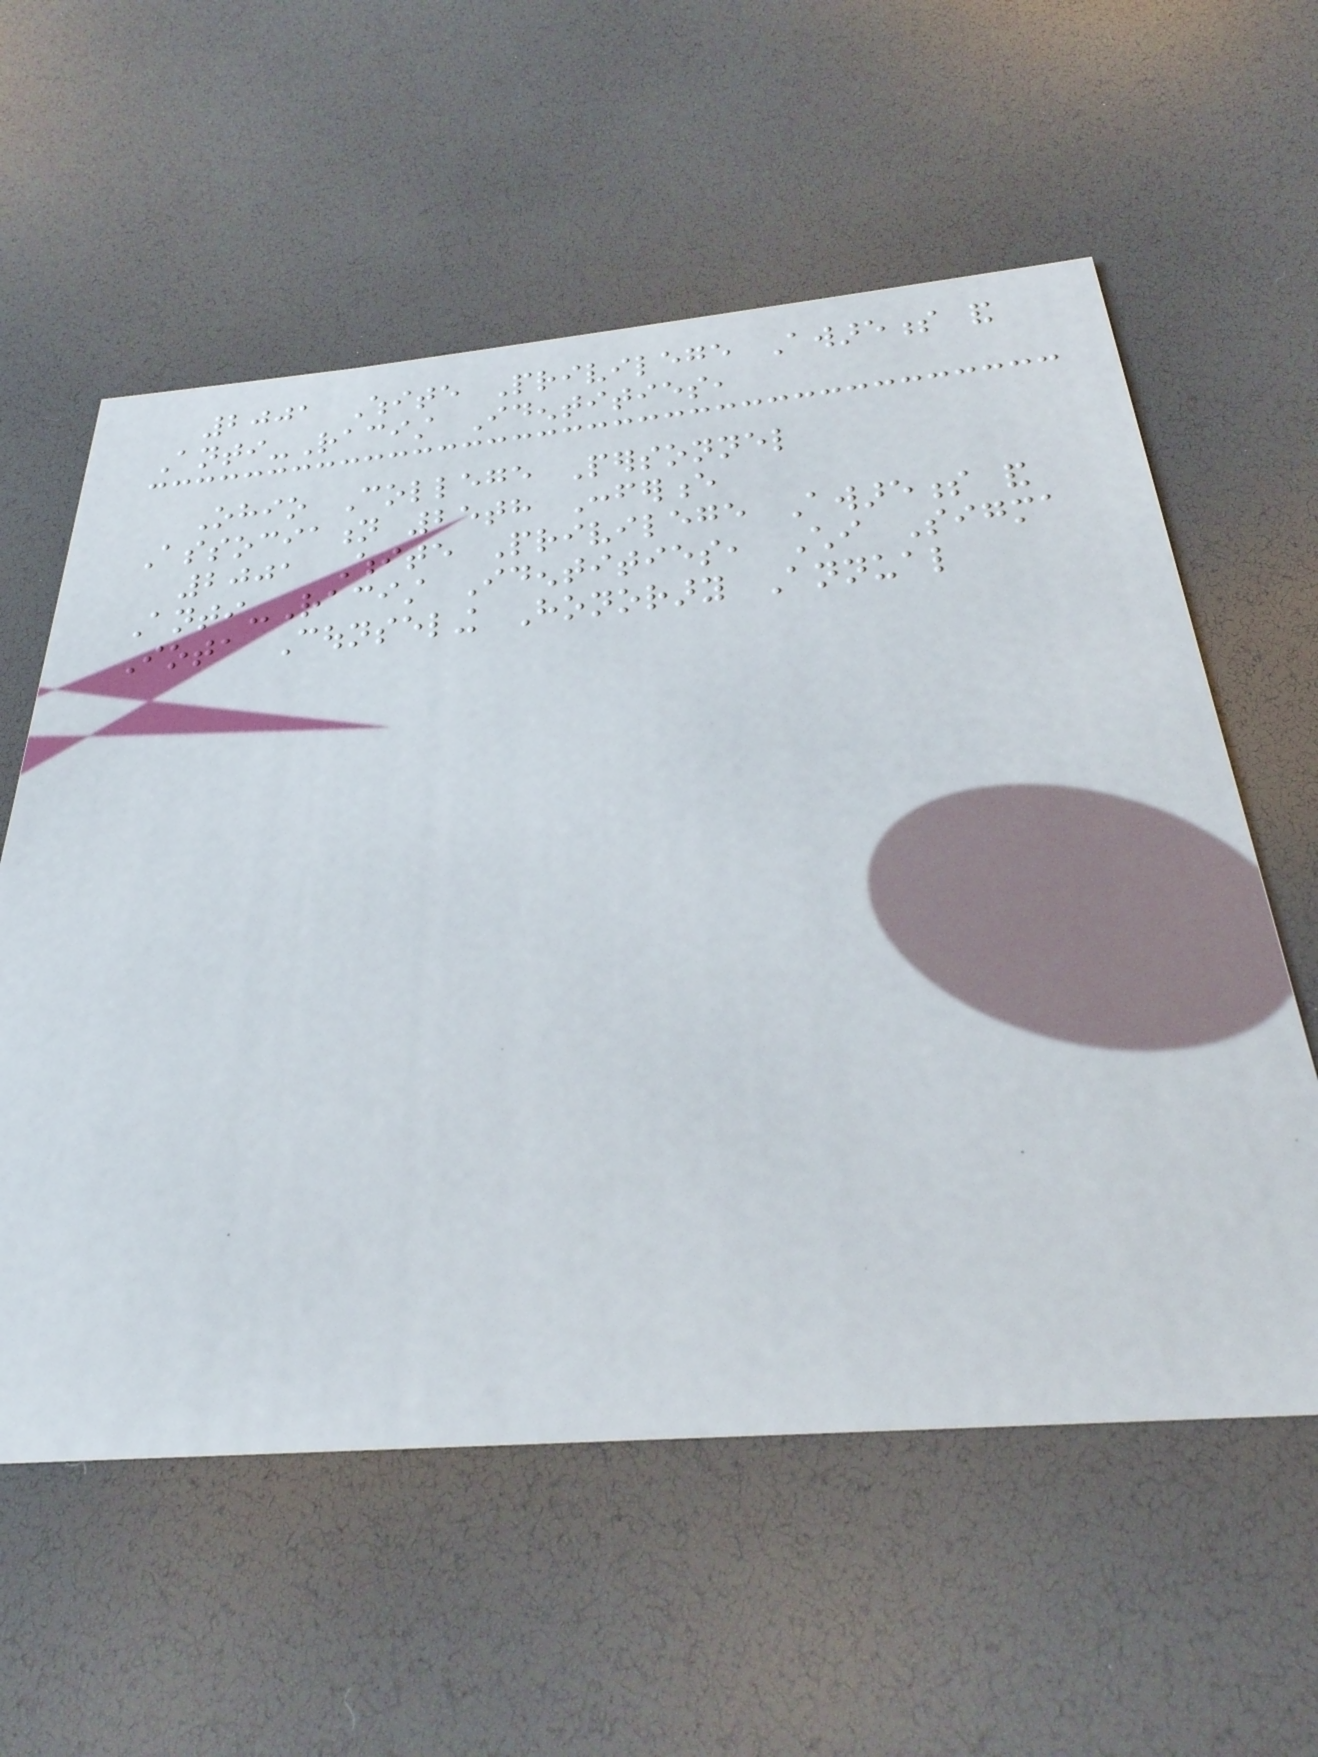2001 White Privilege Awareness and
Anti-Racist Identities,
Ohio College Personnel
Association 25th Conference
2001 White Privilege Awareness and
Anti-Racist Identities, Chi Sigma
Iota Counseling Honorary Annual
